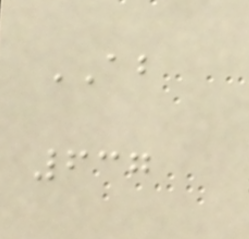AB
637
